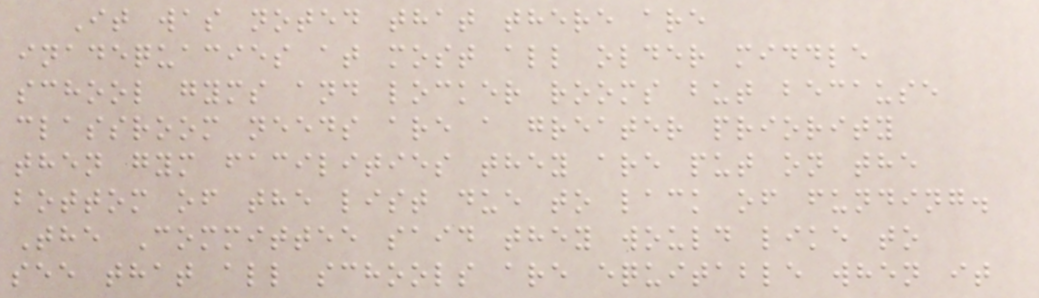It was noted that there are
inadequacies at most all older middle
school gyms and locker rooms but because
classroom needs are a greater priority
then gym facilities they are put on the
bottom of the list due to lack of funding.
The Committee said they would like to
see that all schools are equitable when it
